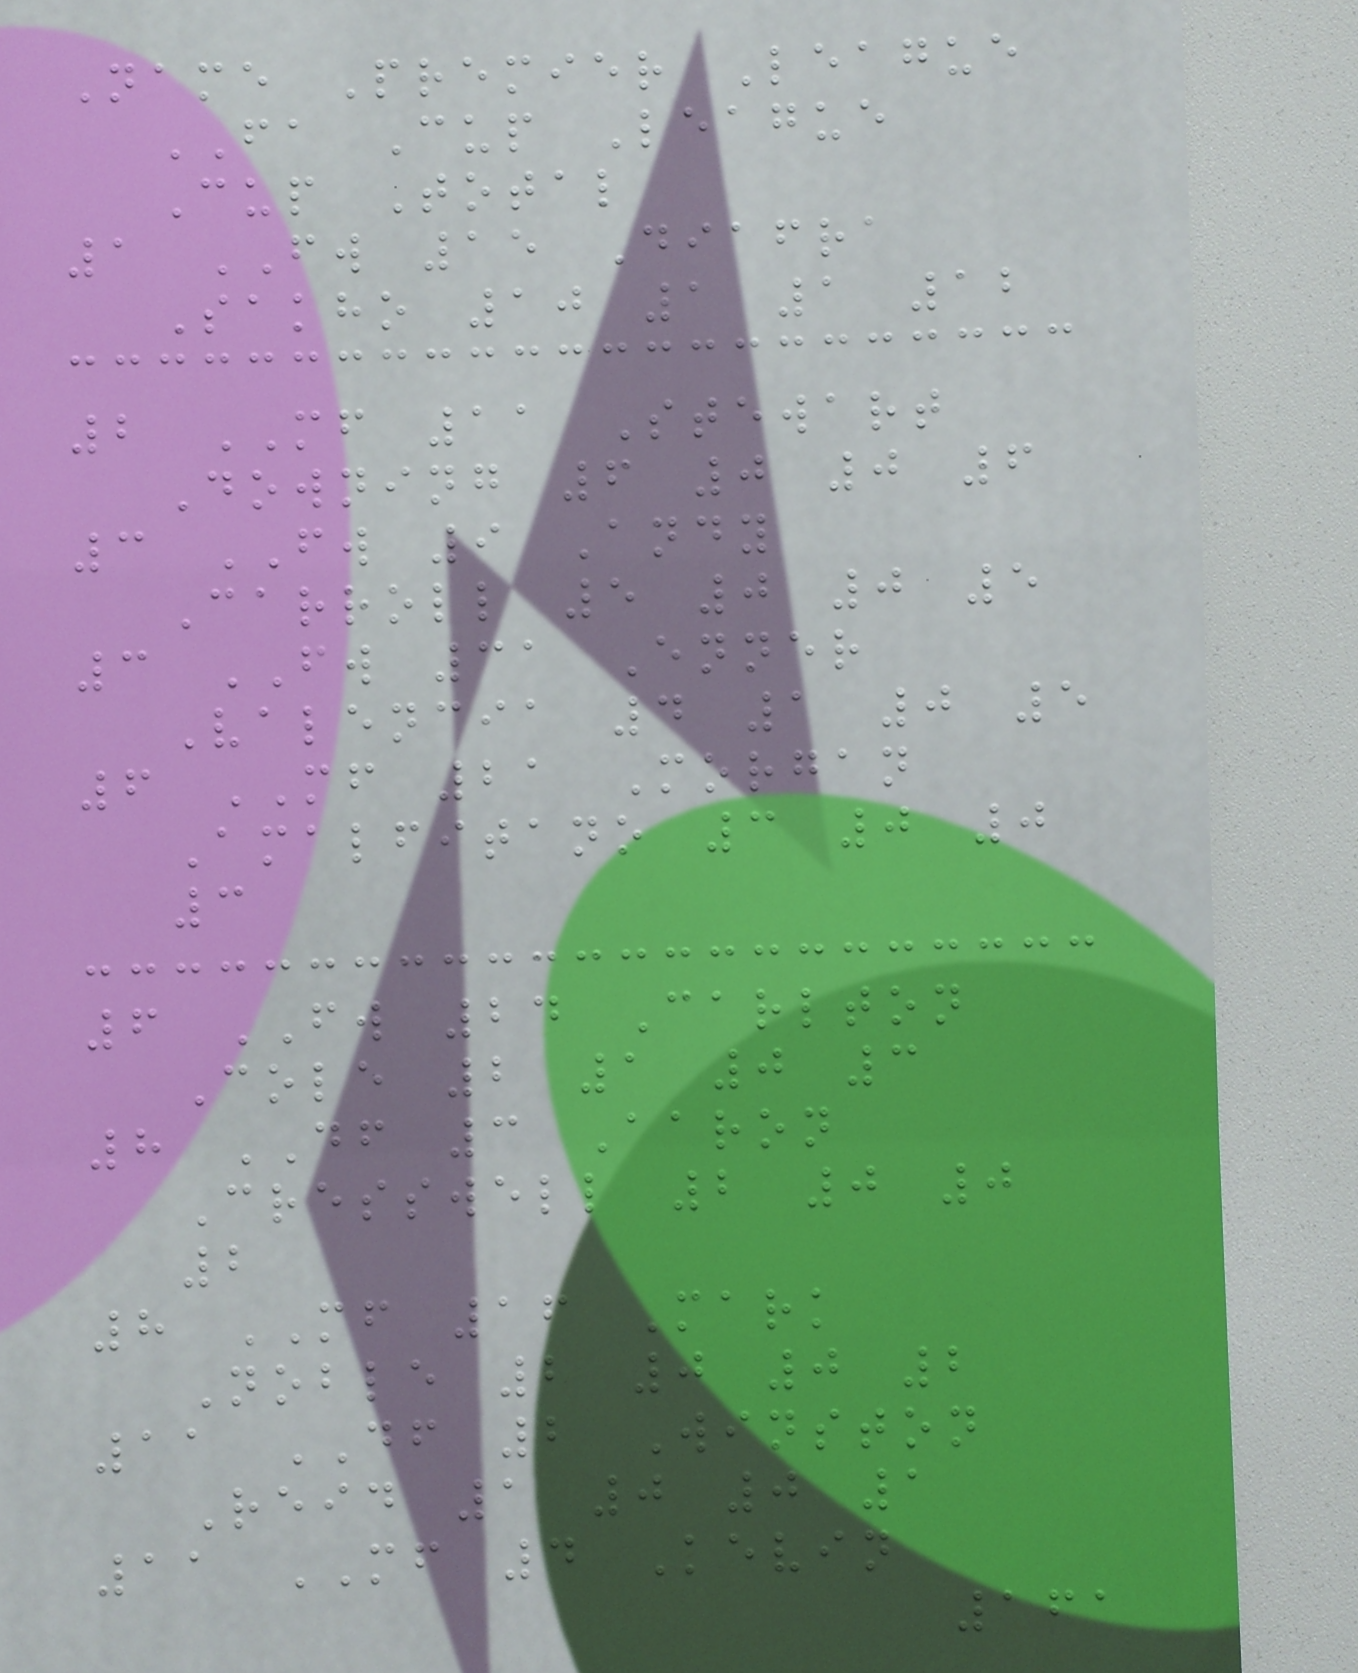Name Premier League
FA Cup League
Cup Total
1 FW 15 Diafra
Sakho 10 1 1 12
2 MF 11 Stewart
Downing 6 0 0 6
3 FW 9 Andy
Carroll 5 0 0 5
3 FW 31 Enner
Valencia 4 1 0 5
6 MF 21 Morgan
Amalfitano 3 0 0
3
6 FW 24 Carlton
Cole 2 1 0 3
8 DF 3 Aaron
Cresswell 2 0 0
2
8 MF 16 Mark
Noble 2 0 0 2
11 DF 2 Winston
Reid 1 0 0 1
11 MF 4 Kevin
161
